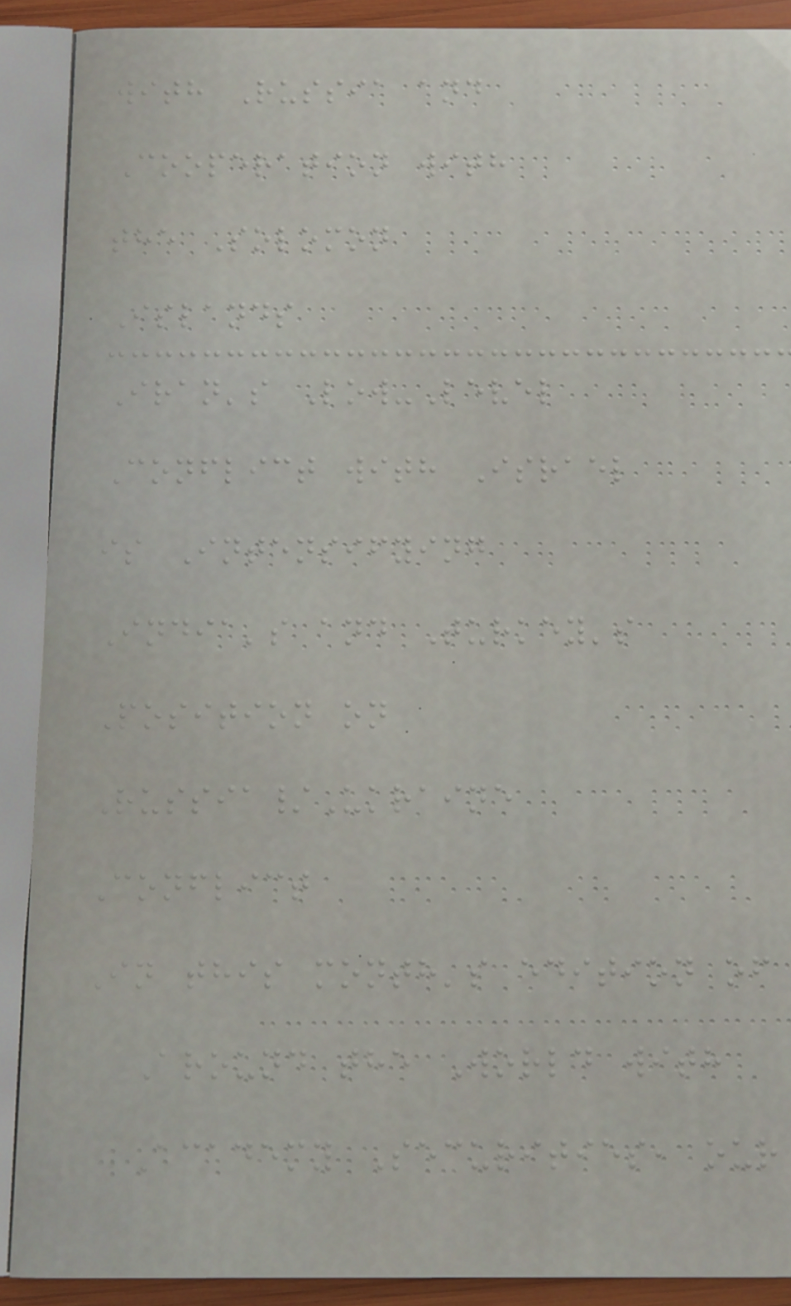with Russia and
Cooperation with
the Solomon
Islands
Iran's Low-Level
Conflict with Israel
is Intensifying
India's and Turkey's
Position on
Russia/Ukraine
Conflict
In this month's edition of
Around the World with
Academy Securities, our
